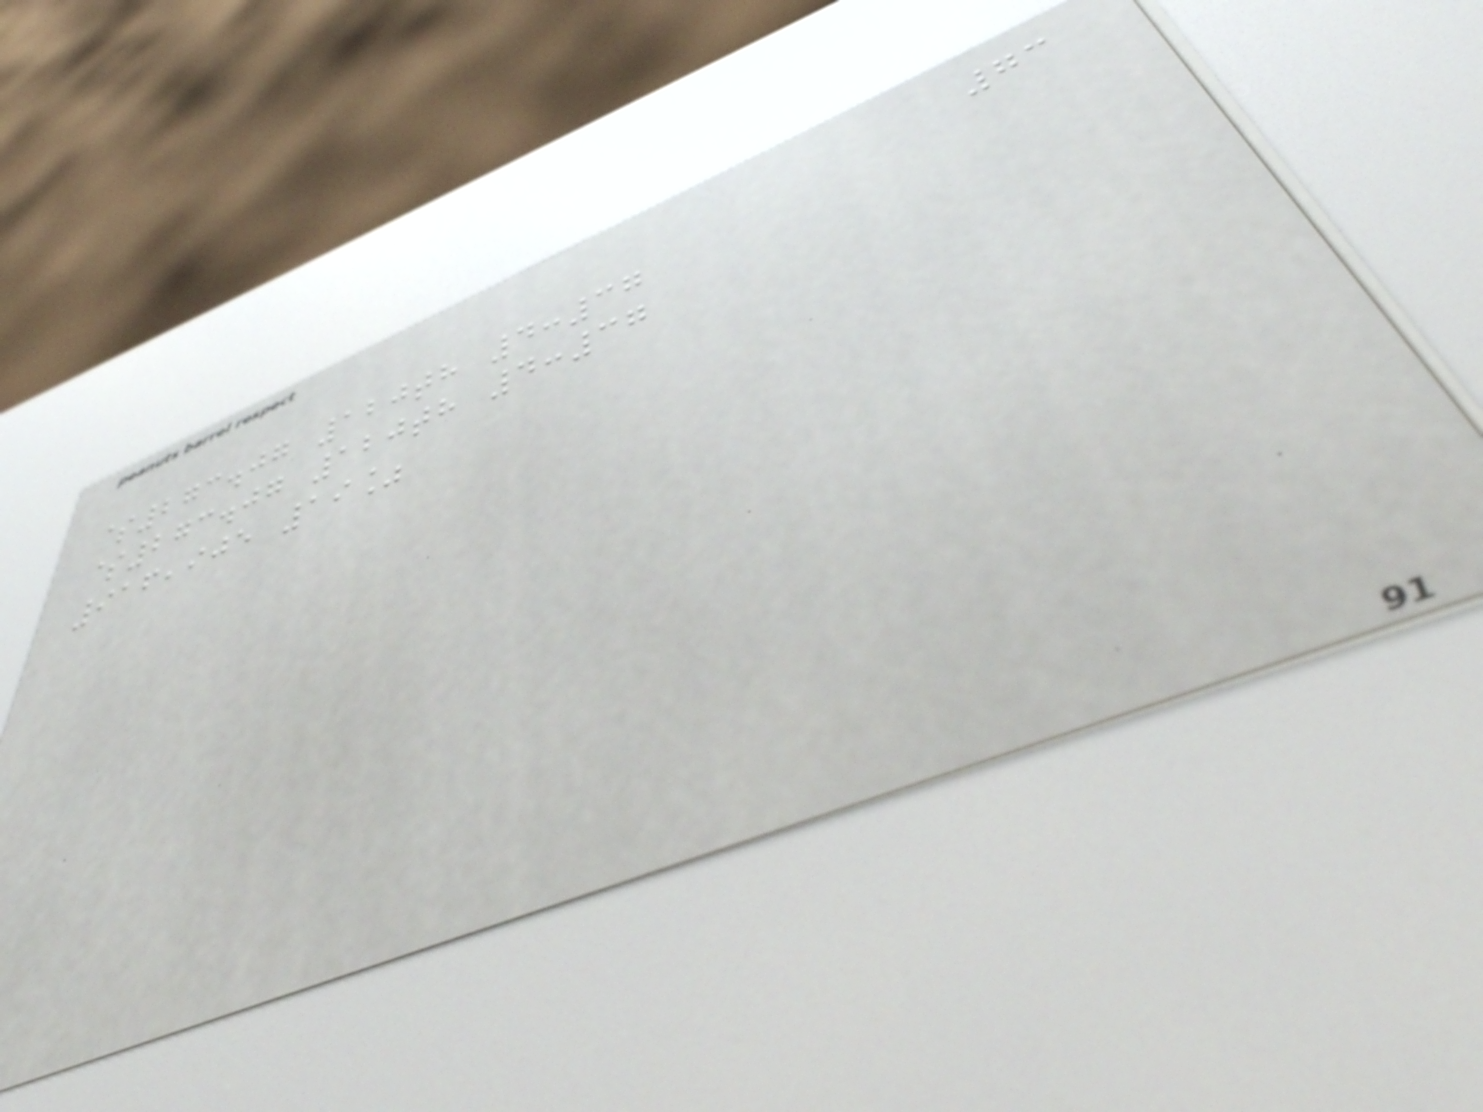73
$273.07 120th 4:37
$273.07 120th 4:37
916,905 19%
